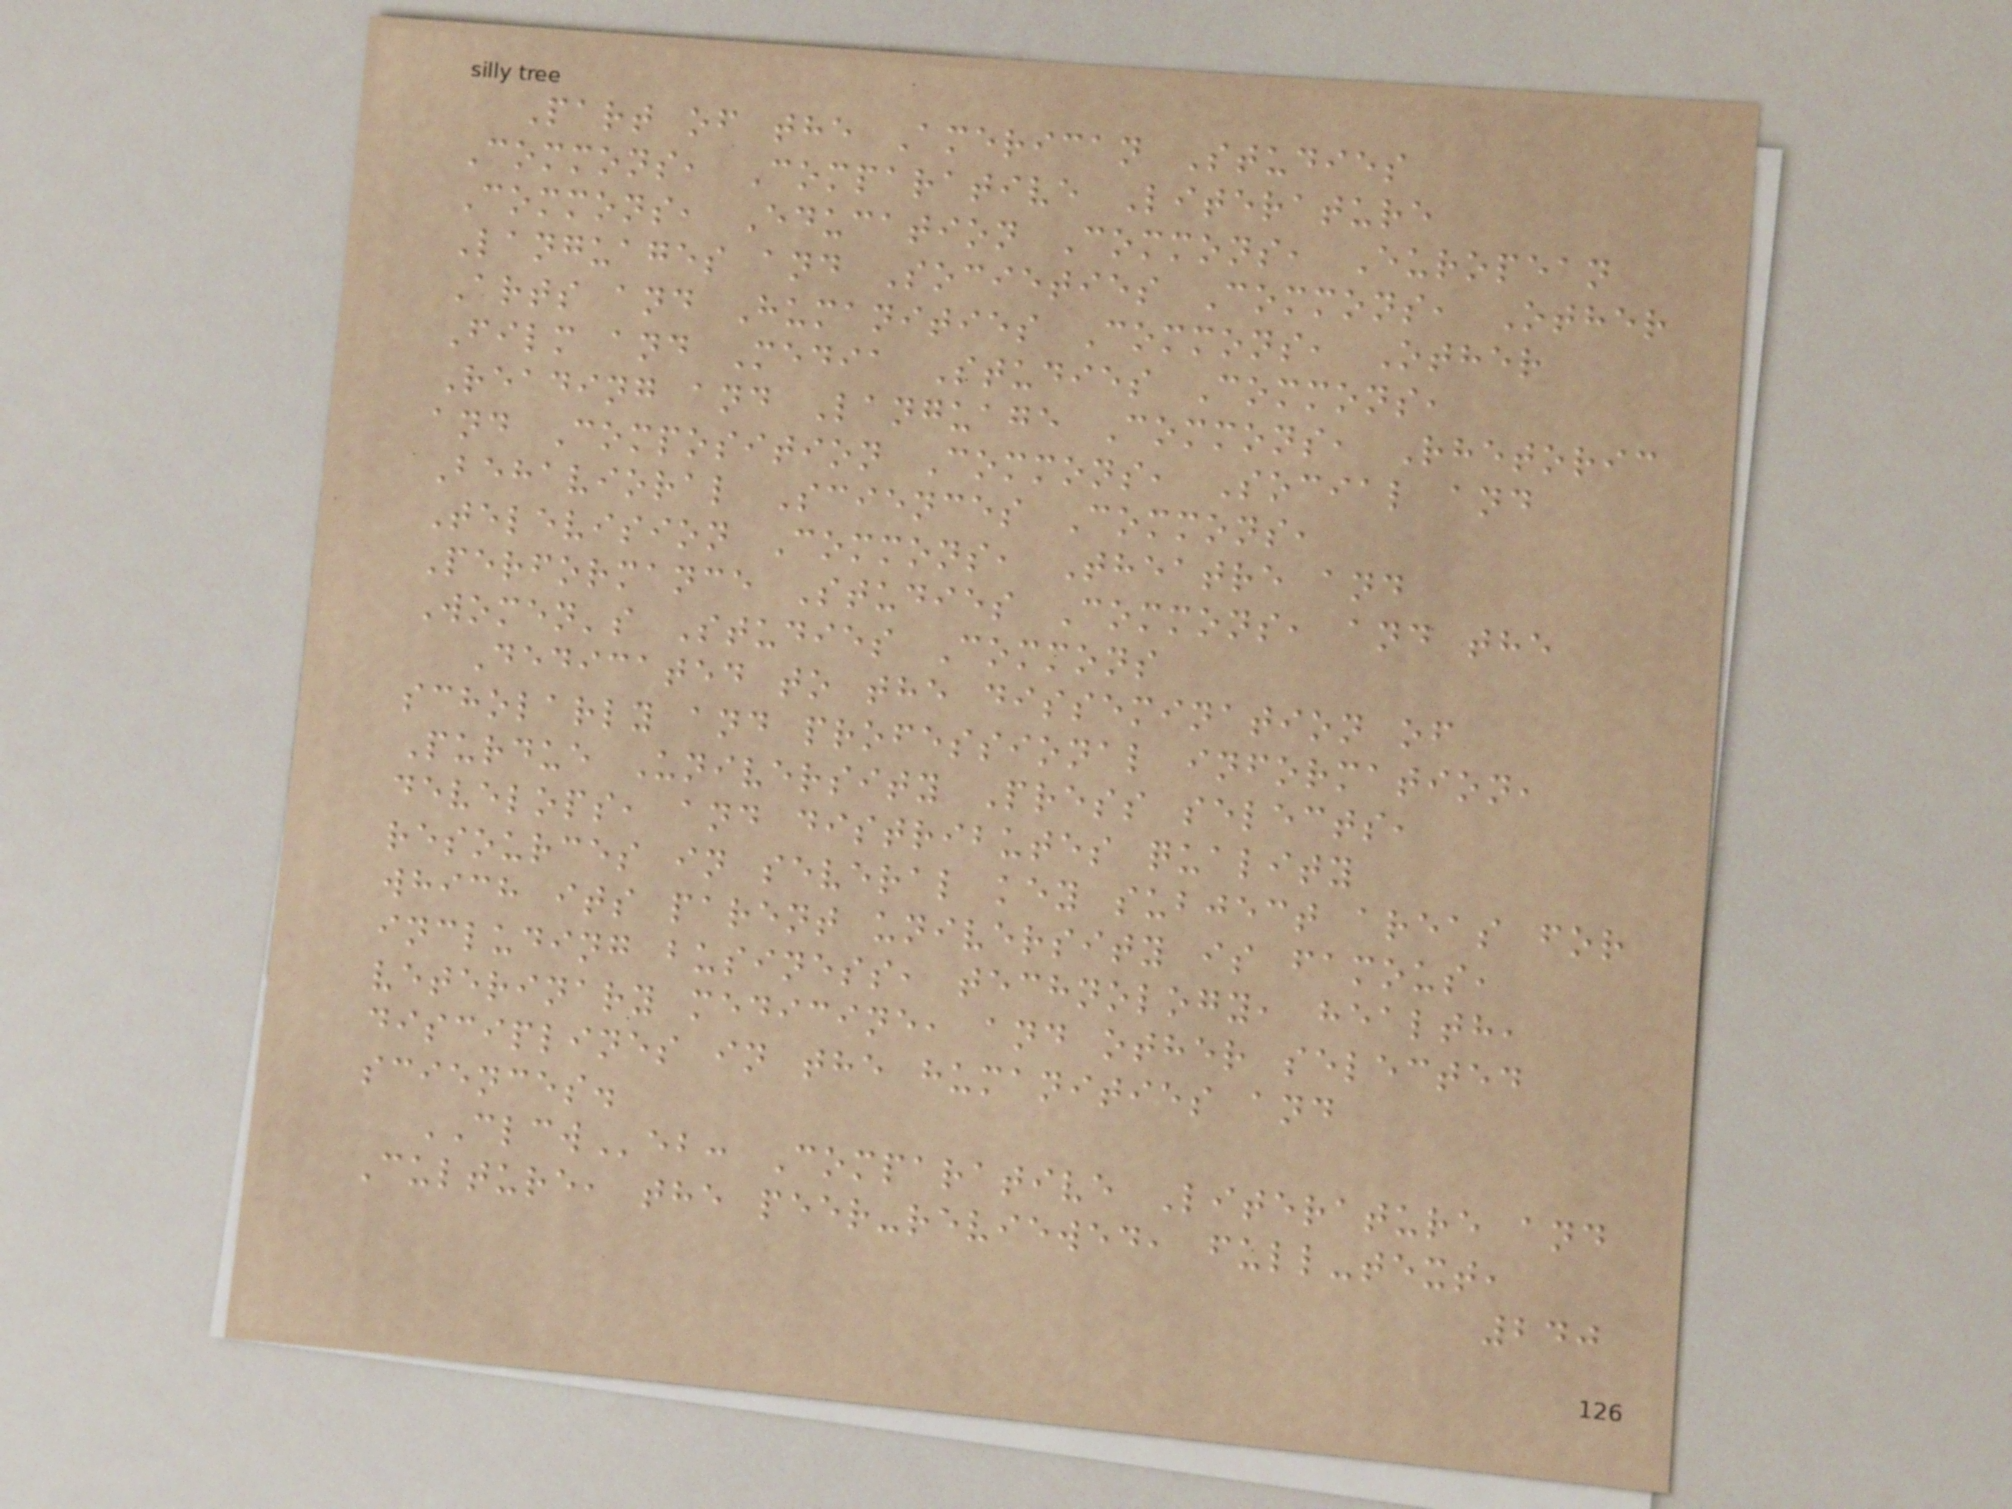Part of the American Studies
Commons, Comparative Literature
Commons, Education Commons, European
Languages and Societies Commons, Other
Arts and Humanities Commons, Other
Film and Media Studies Commons,
Reading and Language Commons, Rhetoric
and Composition Commons, Social and
Behavioral Sciences Commons,
Television Commons, Theatre and
Performance Studies Commons, and the
Women's Studies Commons
Dedicated to the dissemination of
scholarly and professional information,
Purdue University Press selects,
develops, and distributes quality
resources in several key subject areas for
which its parent university is famous,
including business, technology, health,
veterinary medicine, and other selected
disciplines in the humanities and
sciences.
CLCWeb: Comparative Literature and
Culture, the peer-reviewed, full-text,
240
